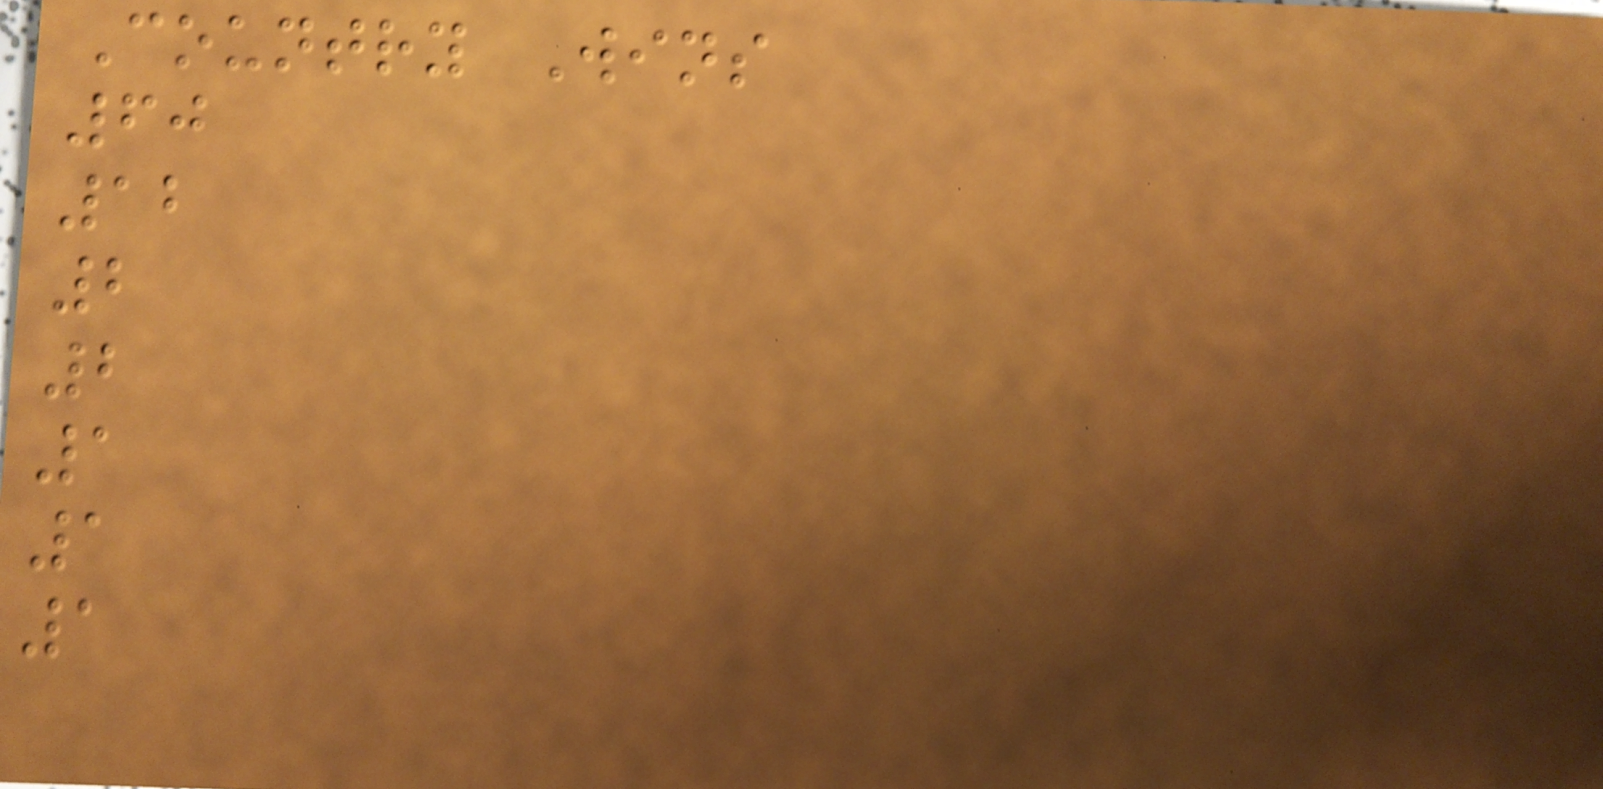Country Wins
60
12
2
2
1
1
1
